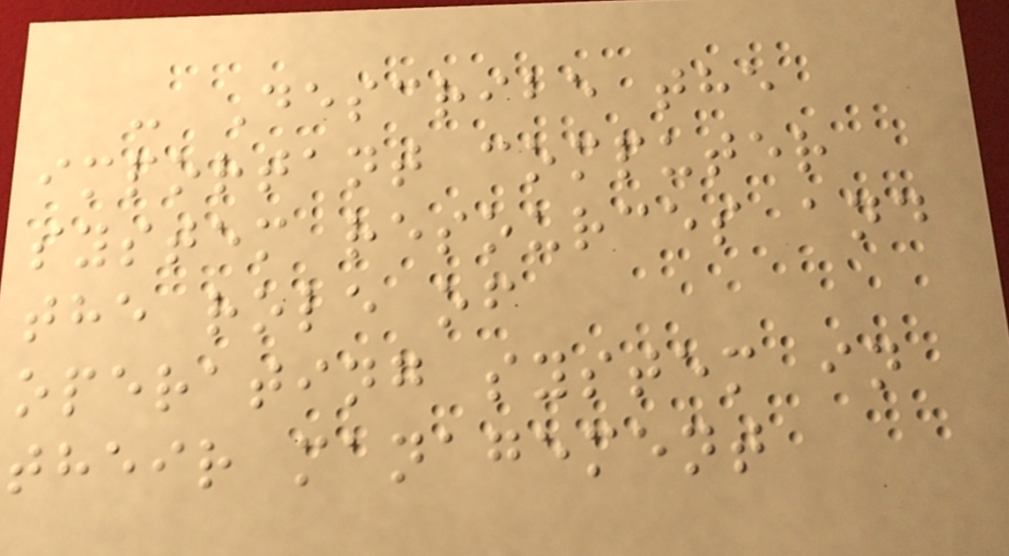- Describe the
important computer
system resources and
the role of
operating system in
their management
